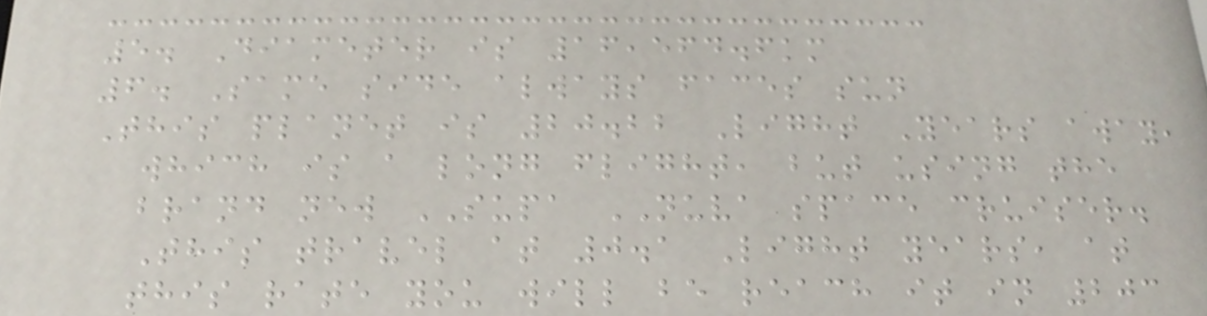5. Diameter is 16,564.6km
6. Same side always faces sun
This planet is 20.22 Light Years away,
which is a long flight, but using the
brand new SUPA NUVA space cruiser.
This travel at 0.1 Light years, at
this rate you will be reach it in 203
